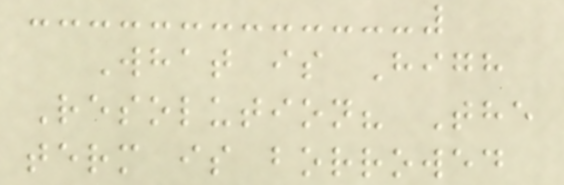What is High
Resolution? The
term is borrowed
